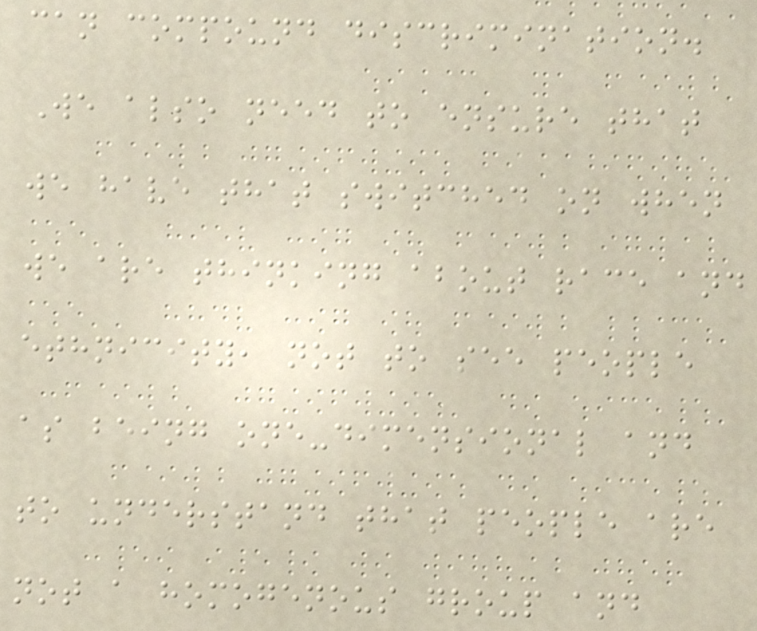can compound discrimination.
We also need to ensure that
we have that switched on when
we are thinking about race and
ethnicity, not to see people
as being one-dimensional and
to understand that people are
not a homogenous group and
